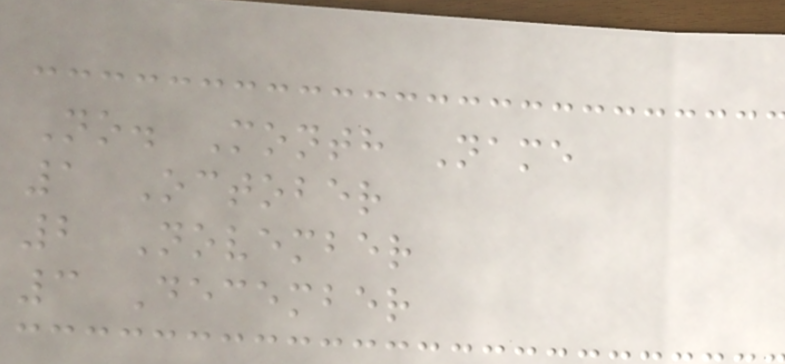No. Month Name
1 October
2 November
3 December
